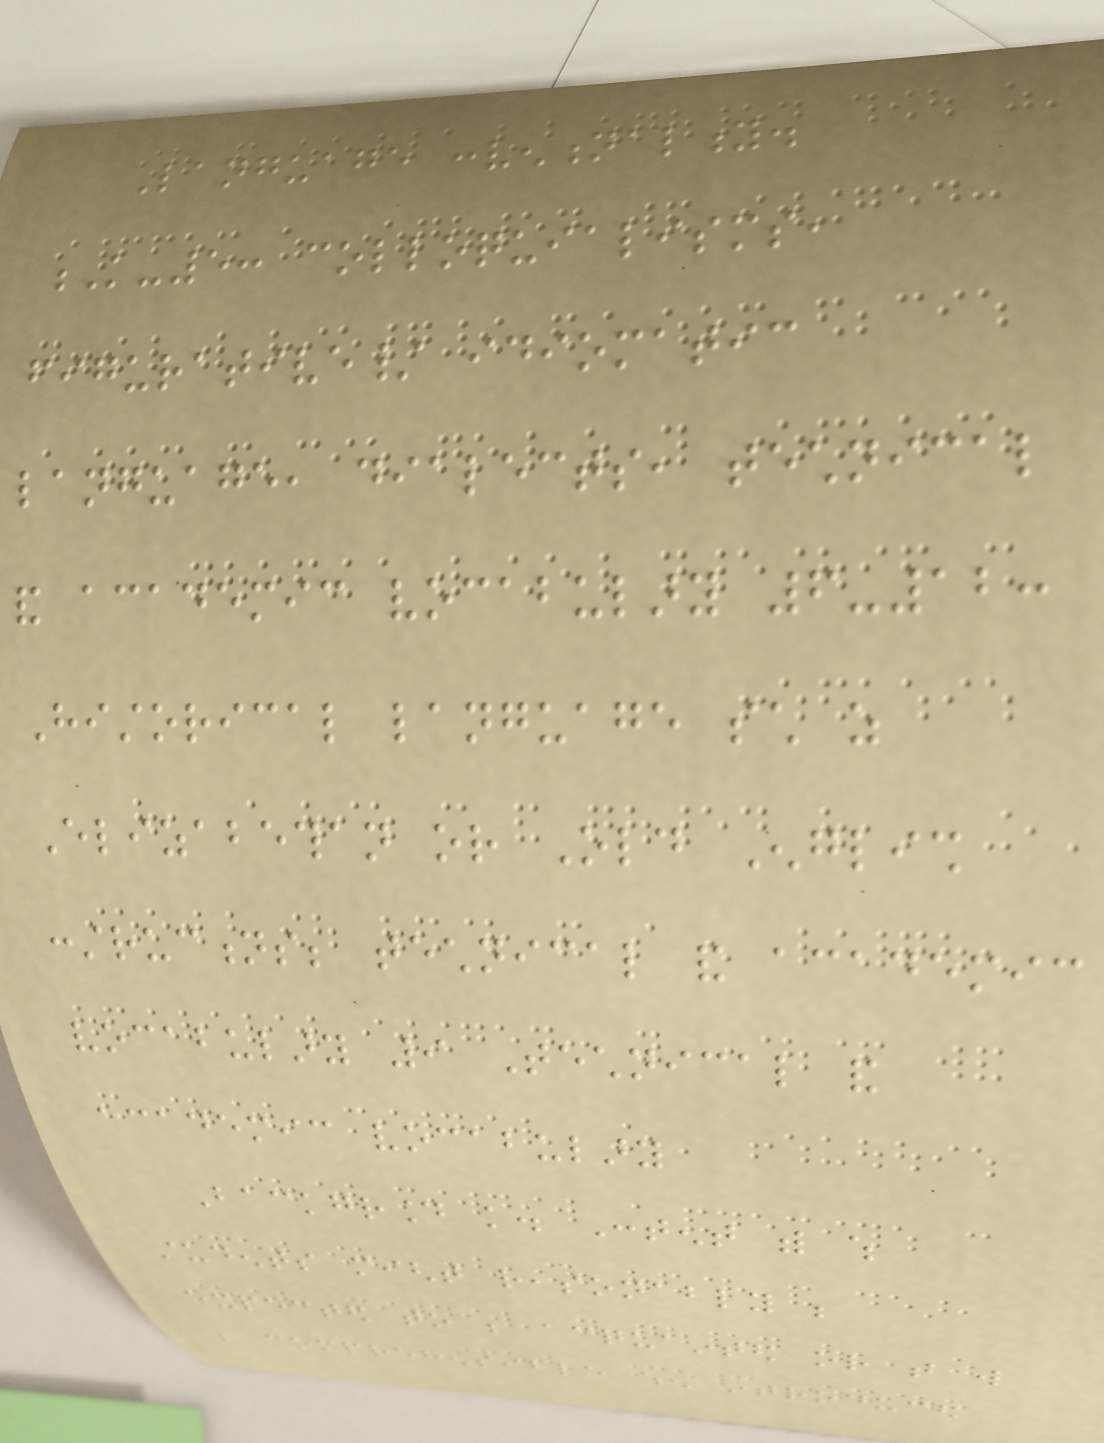Language conventionality.
K-5: colloquialisms,
figurative/ idiomatic
language, dialects, technical
and academic vocabulary 6-12:
Historical language such as
Elizabethan or Old English
constructions; technical and academic
vocabulary 9 Technical and
academic vocabulary
Background knowledge. Content with which
students might reasonably be
expected to be acquainted or that will
be comprehensible when introduced
